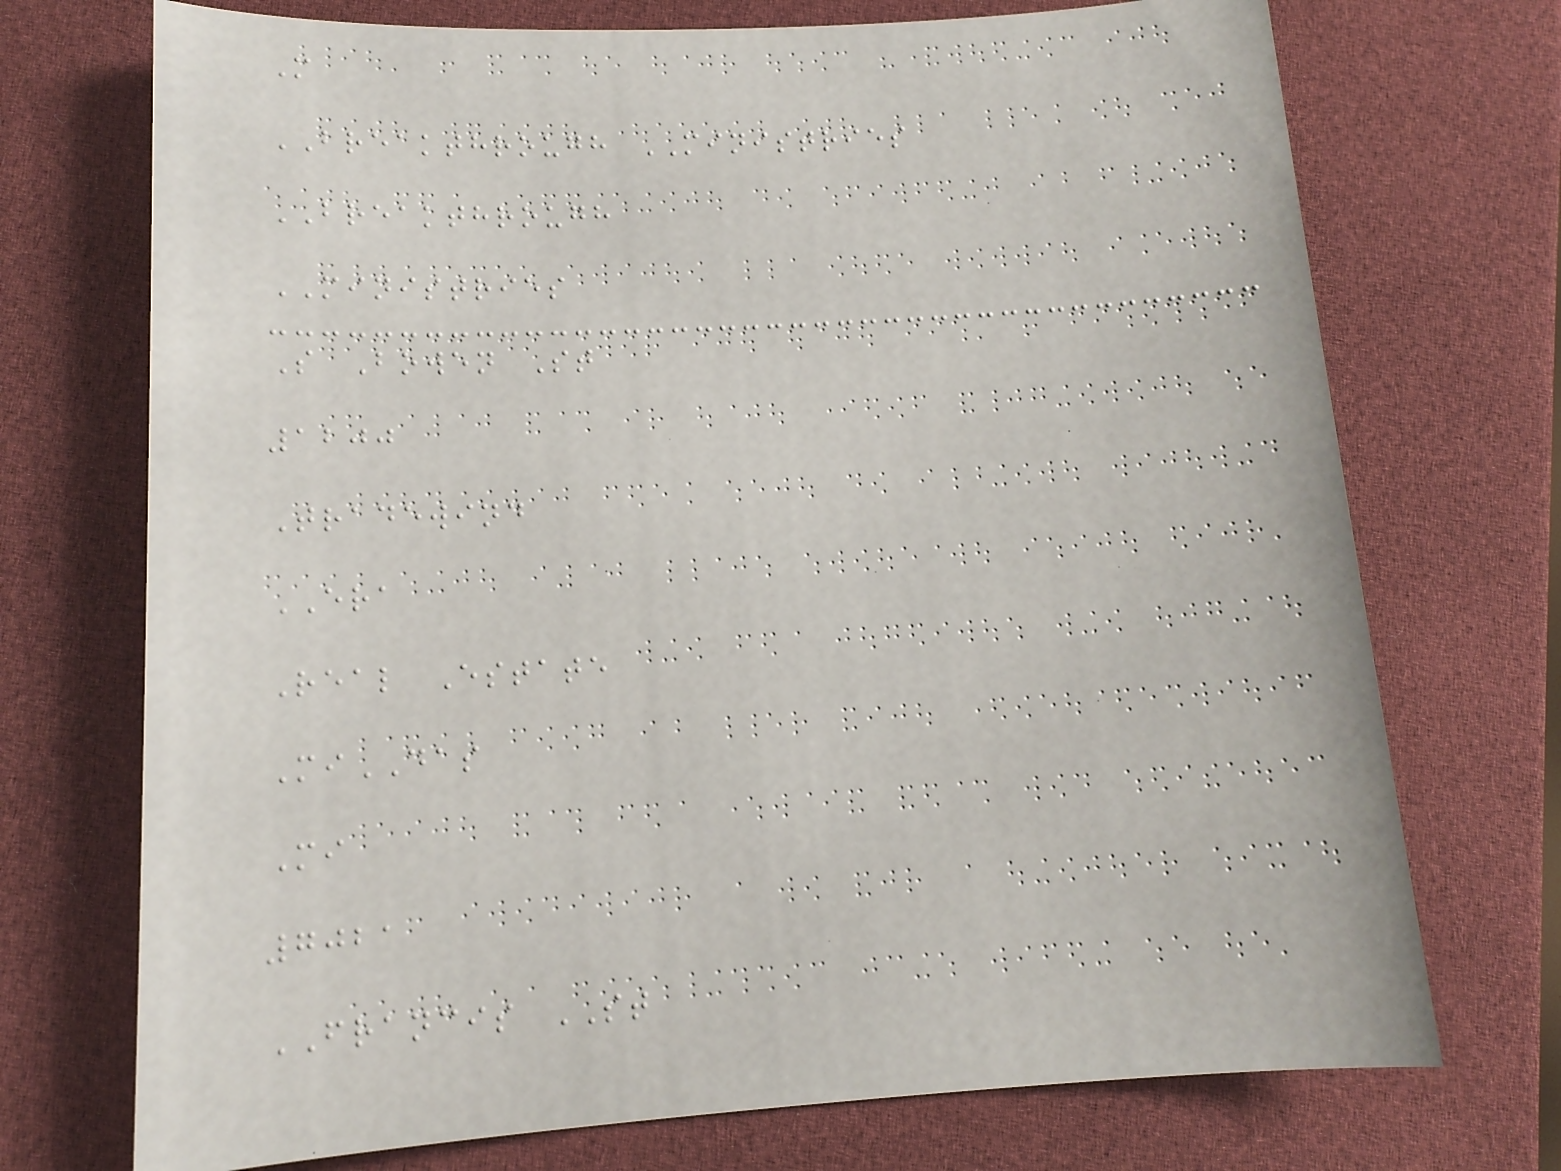M
BREAKTHROUGH MINISTRIES
BREAKTHROUGH
MINISTRIES
S Bowen St
1200
Tradewind
ERA
Real Estate
MiDAS
Mi
7021
FRANCIS ST
